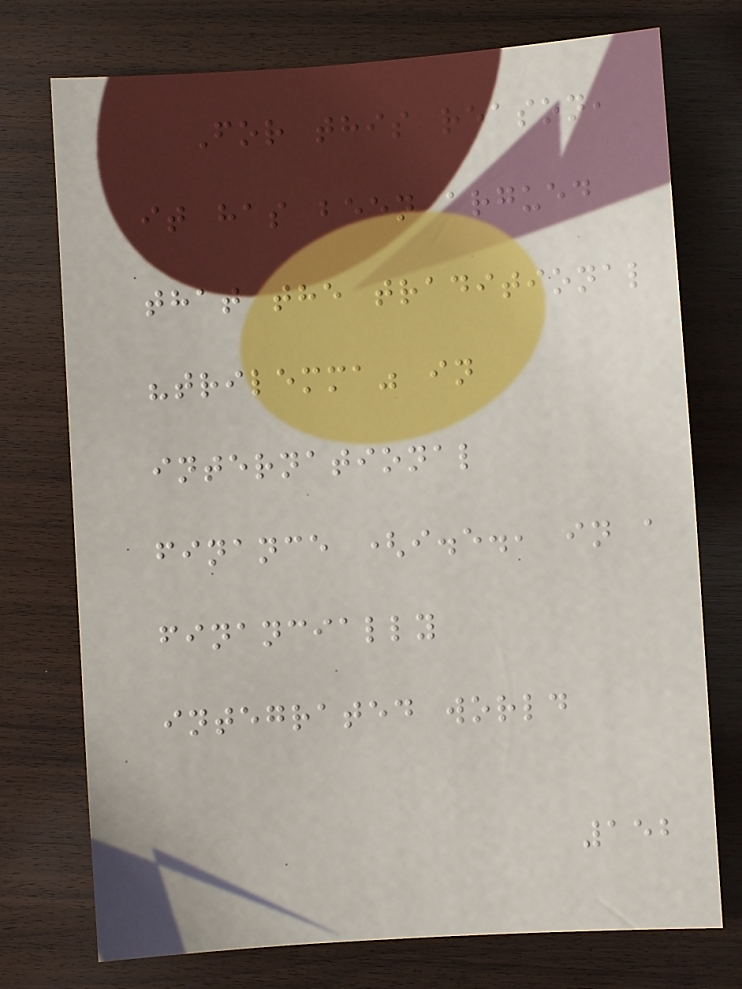For this reason,
it has been argued
that the traditional
"trilemma" in
international
finance (i.e., in a
financially
integrated world
152
